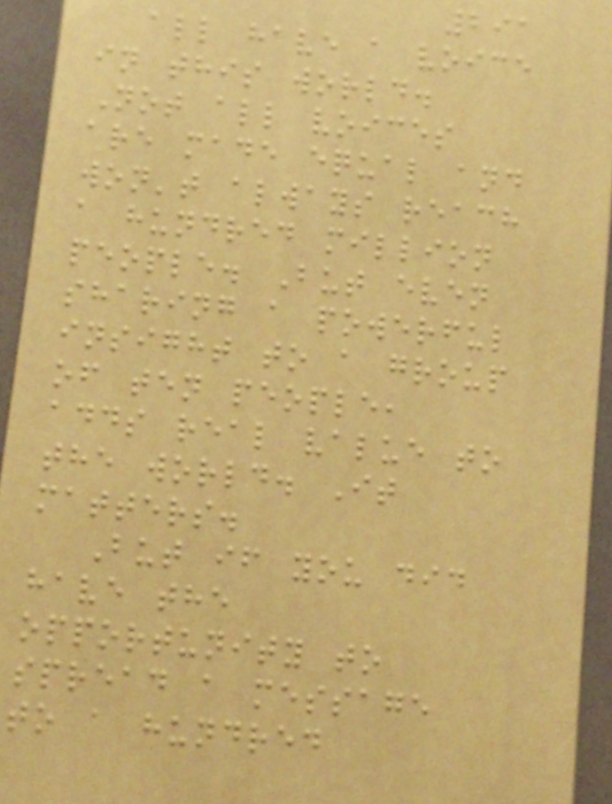291
all have a voice
in this world.
Not all voices
are made equal and
won't always reach
a hundred million
people. But even
sharing a powerful
insight to a group
of ten people,
adds real value to
the world. It
matters.
But if you did
have the
opportunity to
spread a message
to a hundred
